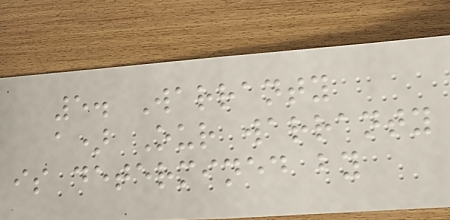5. Warranty
a) Our warranty
is determined by
